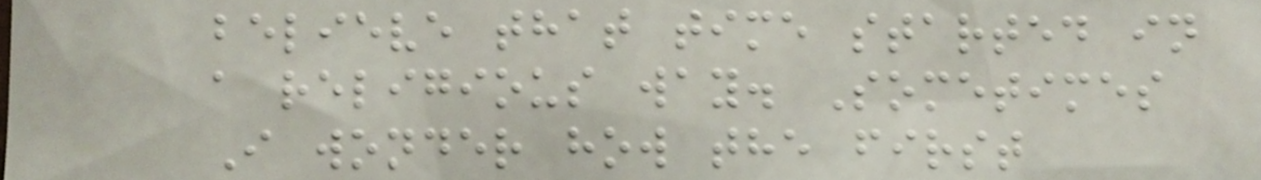believe that time started in
a religious way. Sometimes
I wonder how the first
